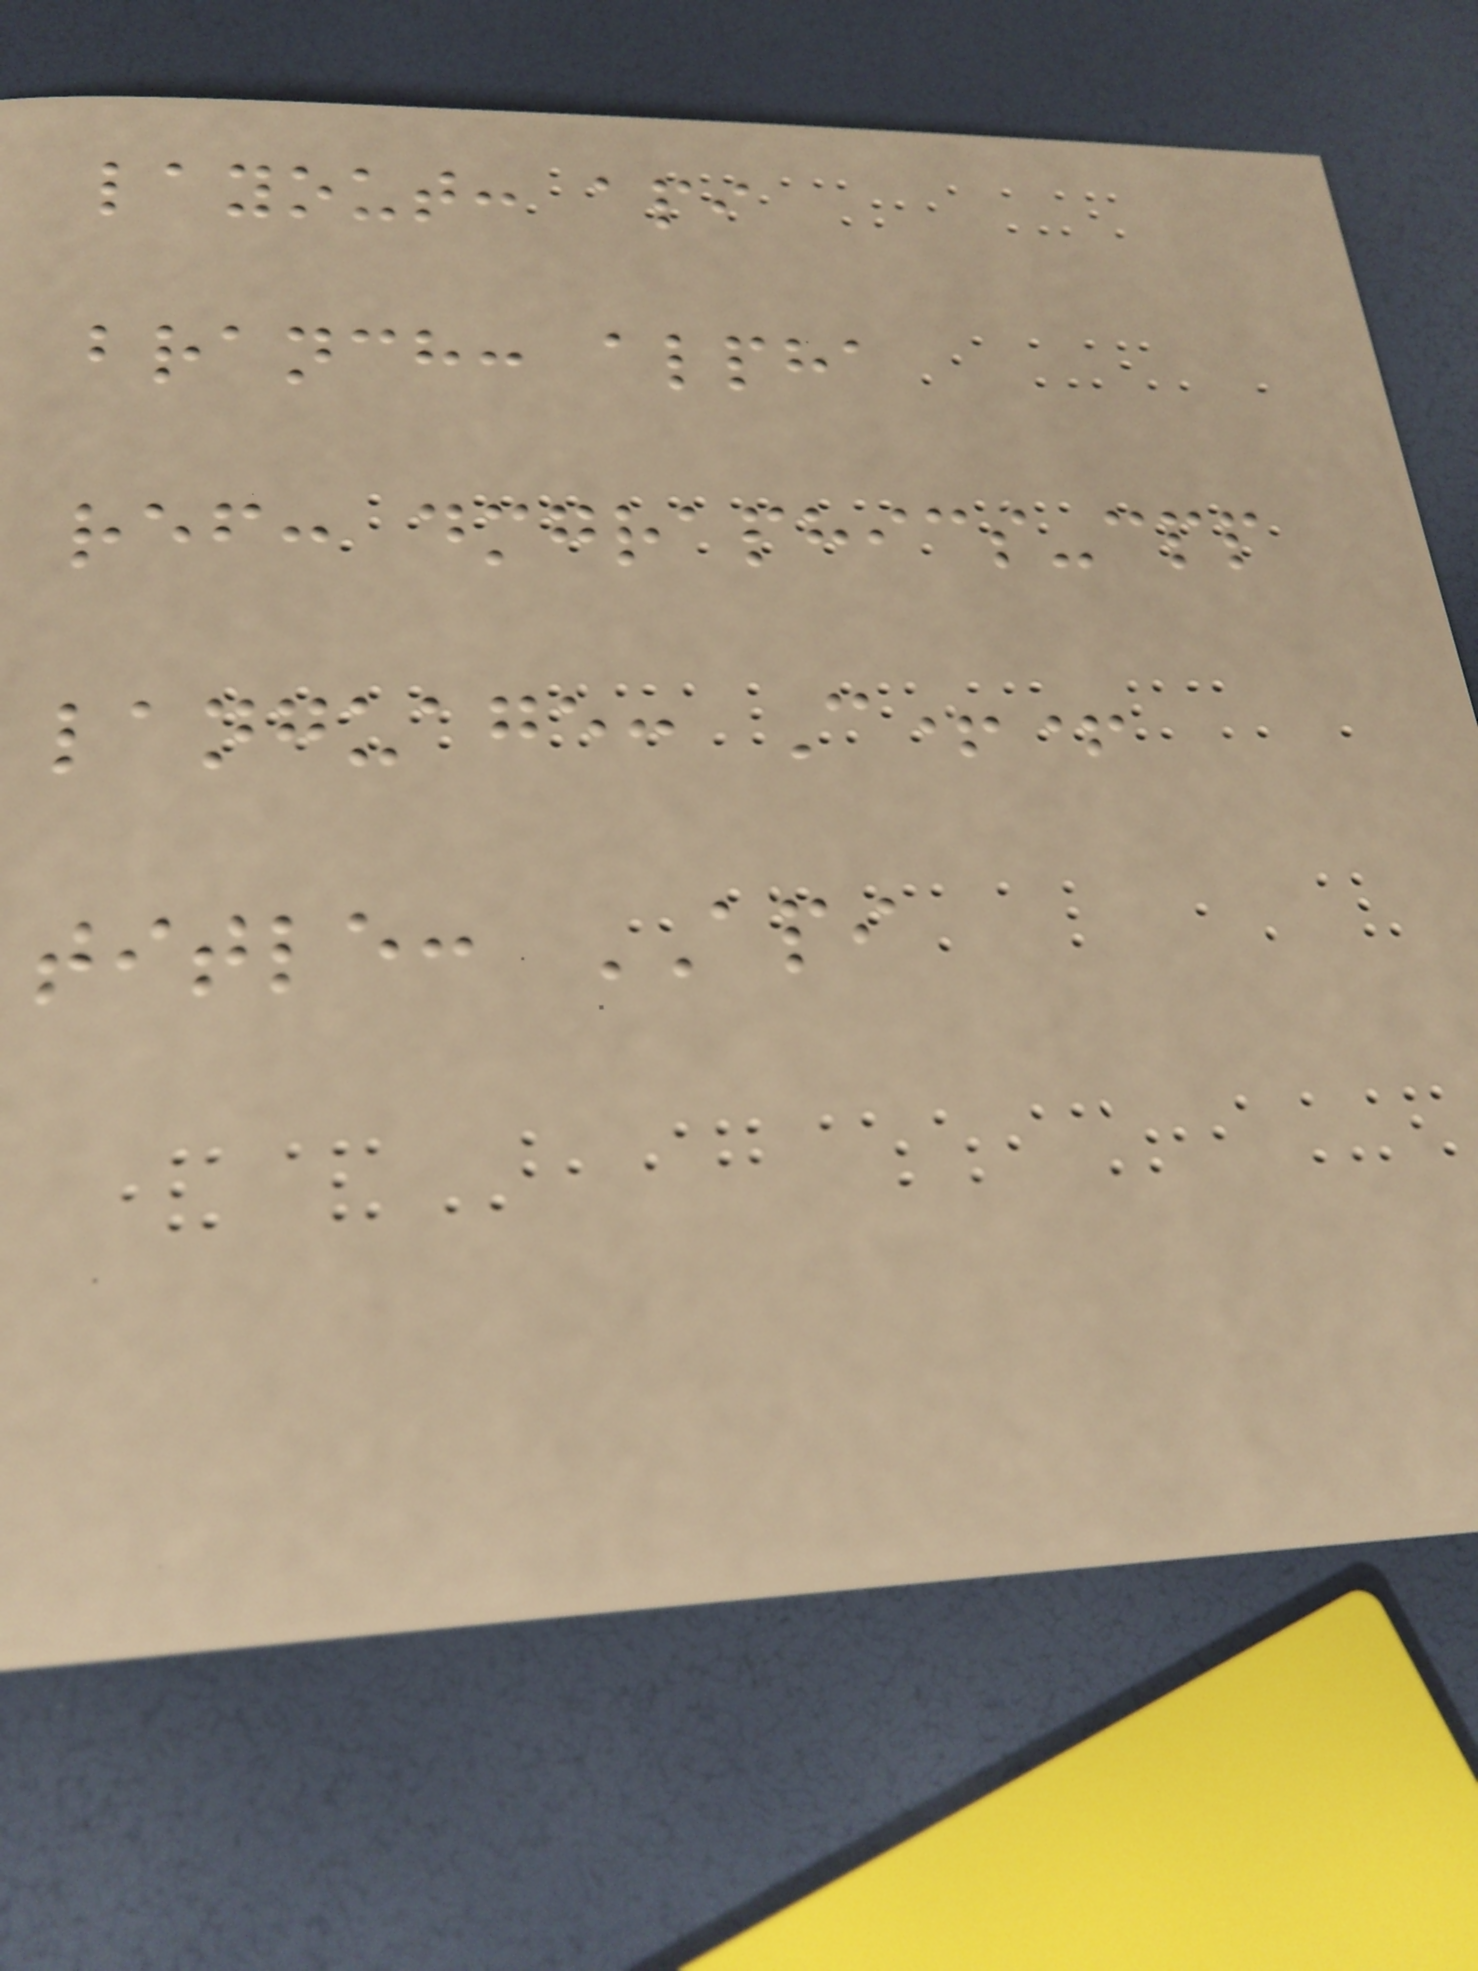layout: api
branch: alpha
ref: dmgraphics-cpp
language: C++
title: API
